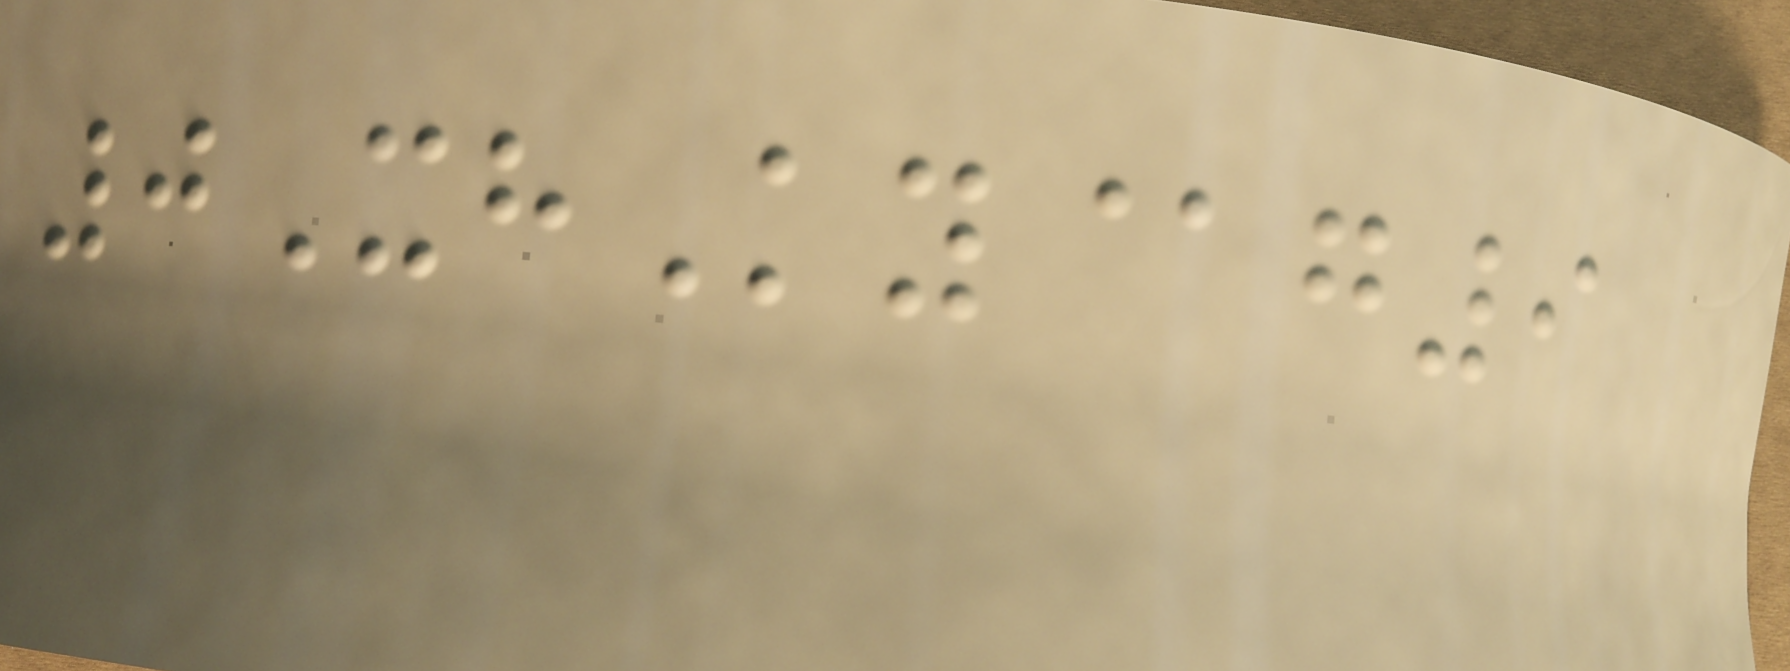0XhKy@g9
